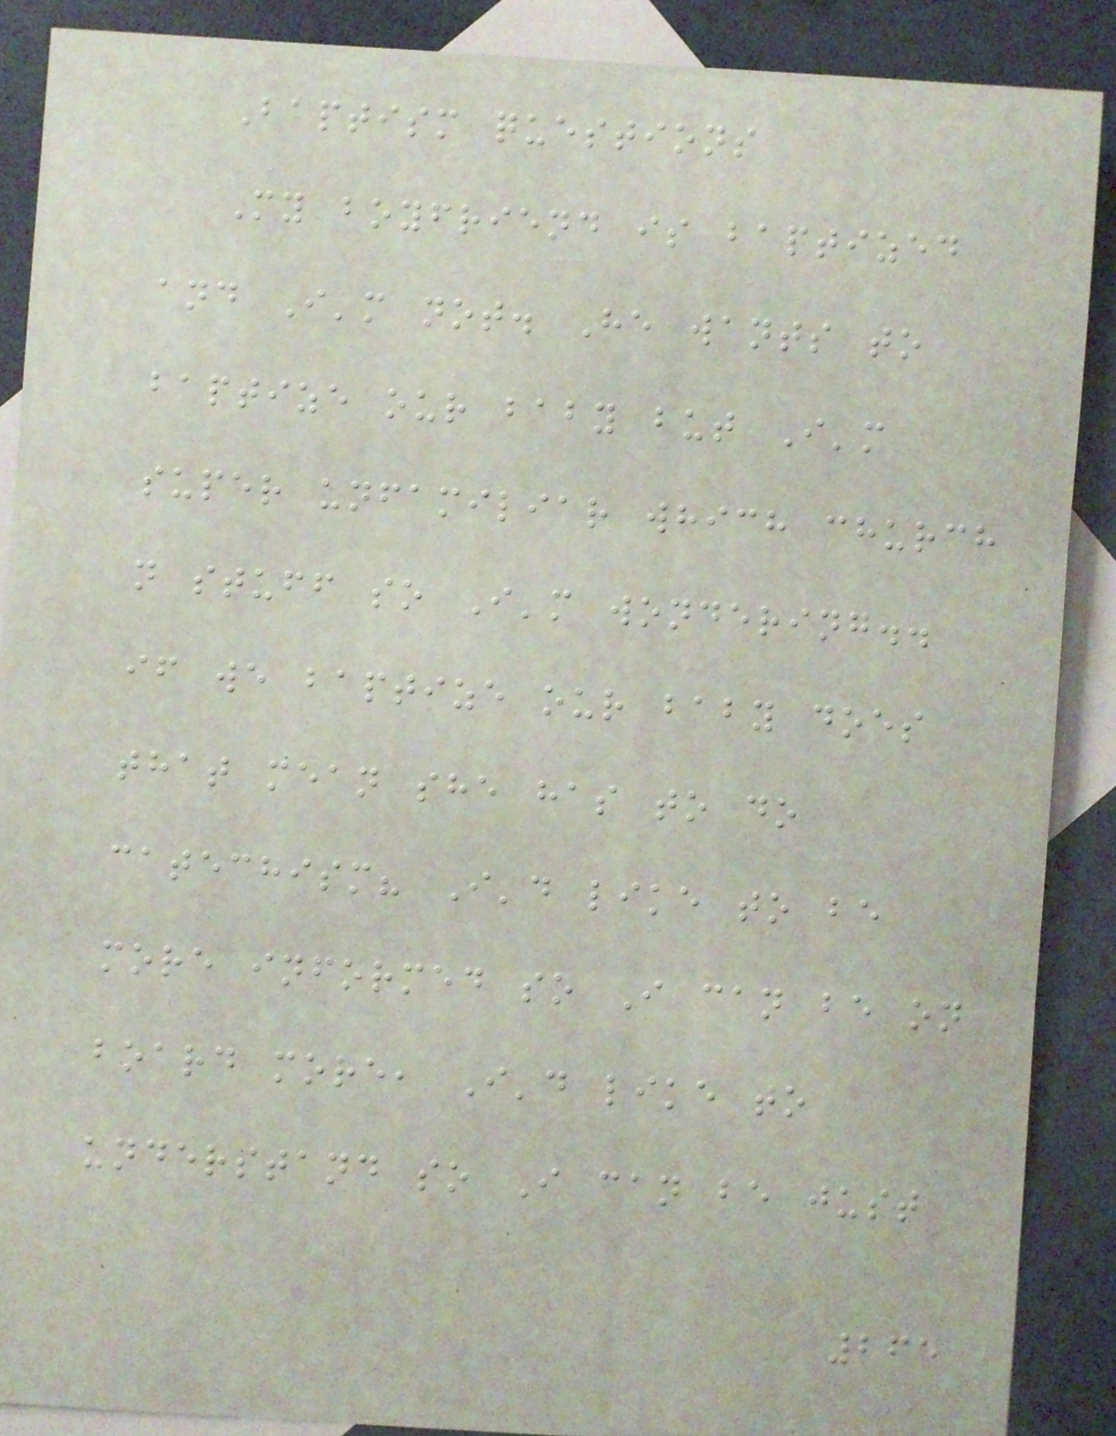Baptism questions
My boyfriend is baptized
and I'm not. He wants to
baptize our baby but I'm
super unfamiliar which church
n stuff so I'm wondering..
if we baptize our baby does
that mean she has to do
catechism? I'd like to be
more informed so I can be on
board more, I'd like to
understand so I can be just
265
